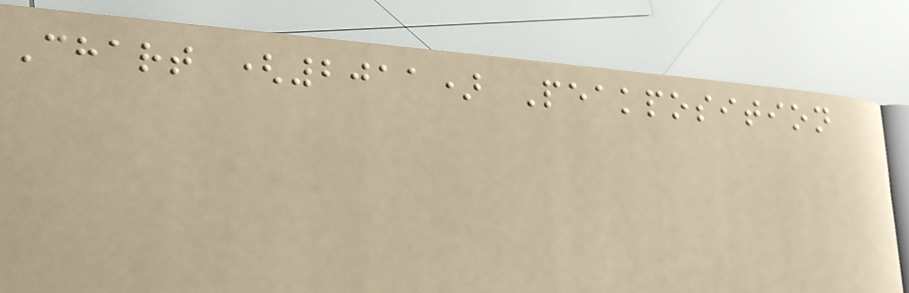Chart (2011) Peakposition
